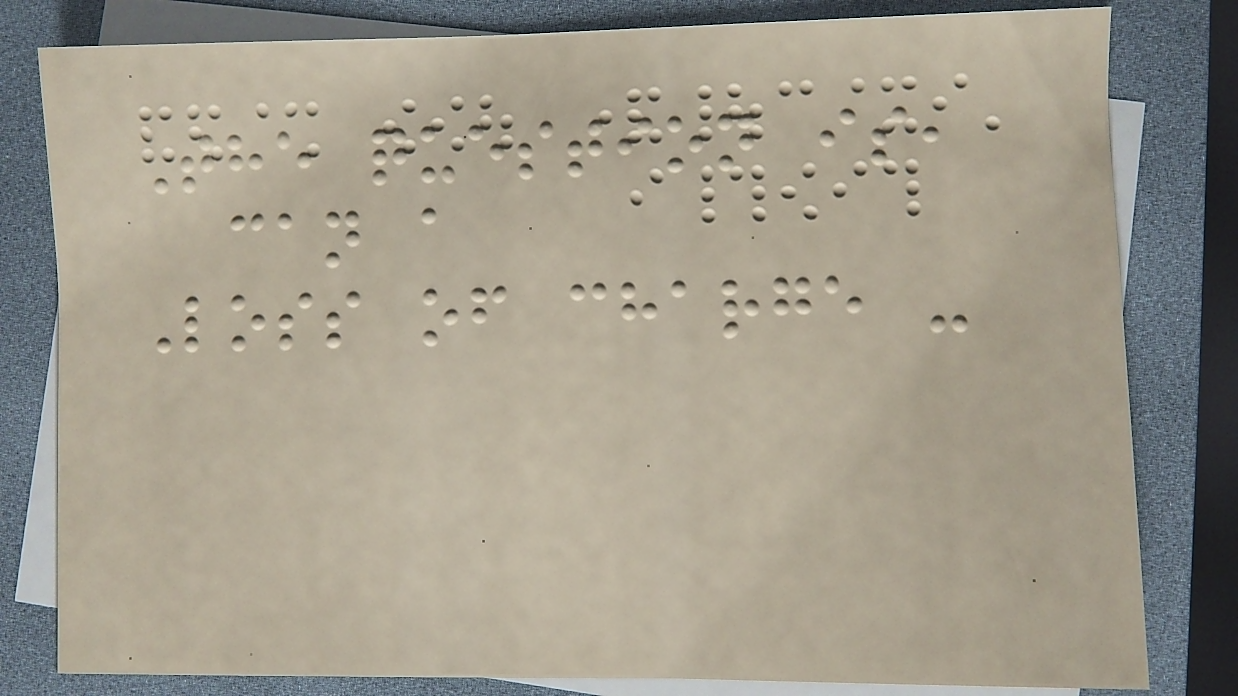The question is,
can a
Loss of charge -
